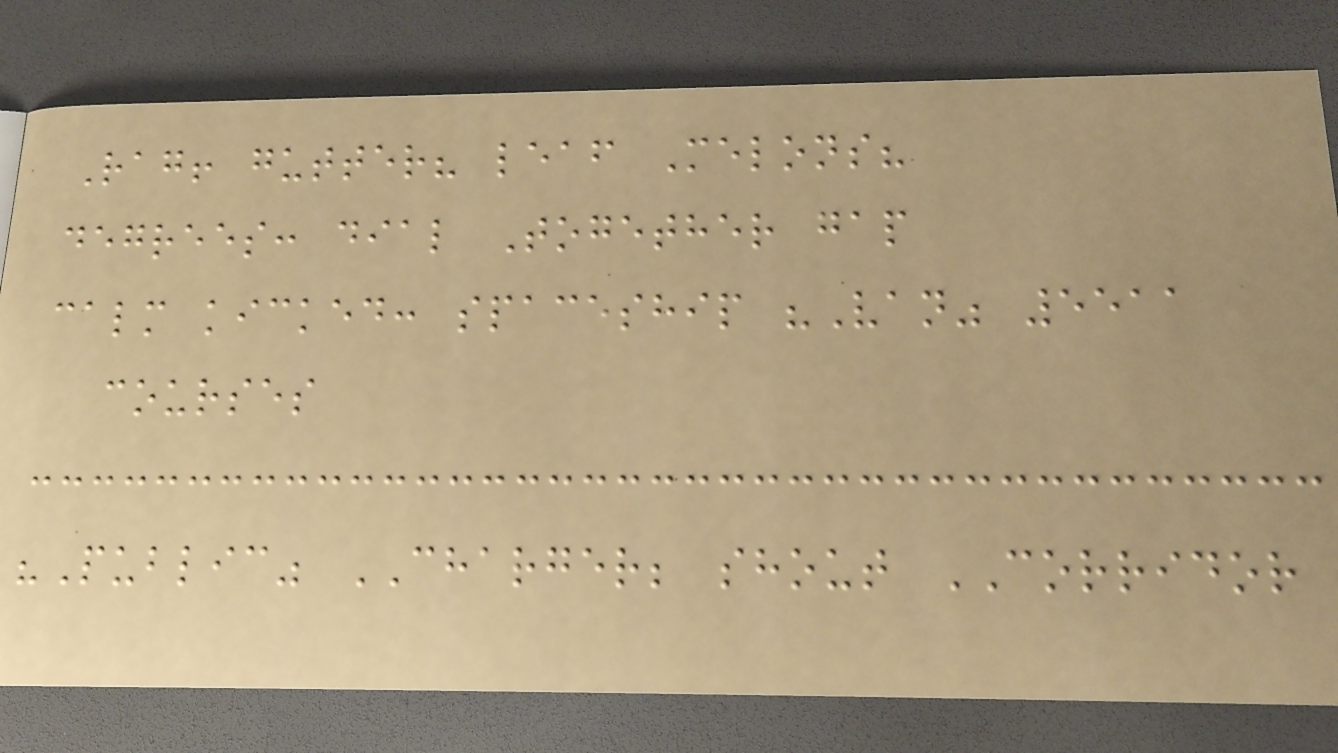Rag! gutter? leaf Melons?
degrees: dial Together gap
calm kicked: spaceship "Van" 5511
courses
"Public" CHARGER; shout CORRIDOR
